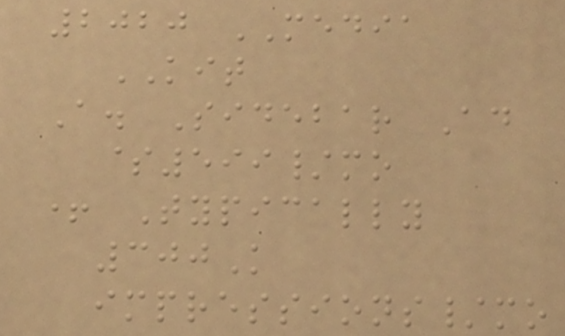2020 MEDIA
KIT
A. Sidebar Ad
$599/mo
+ Typically
300K
impressions/mo
